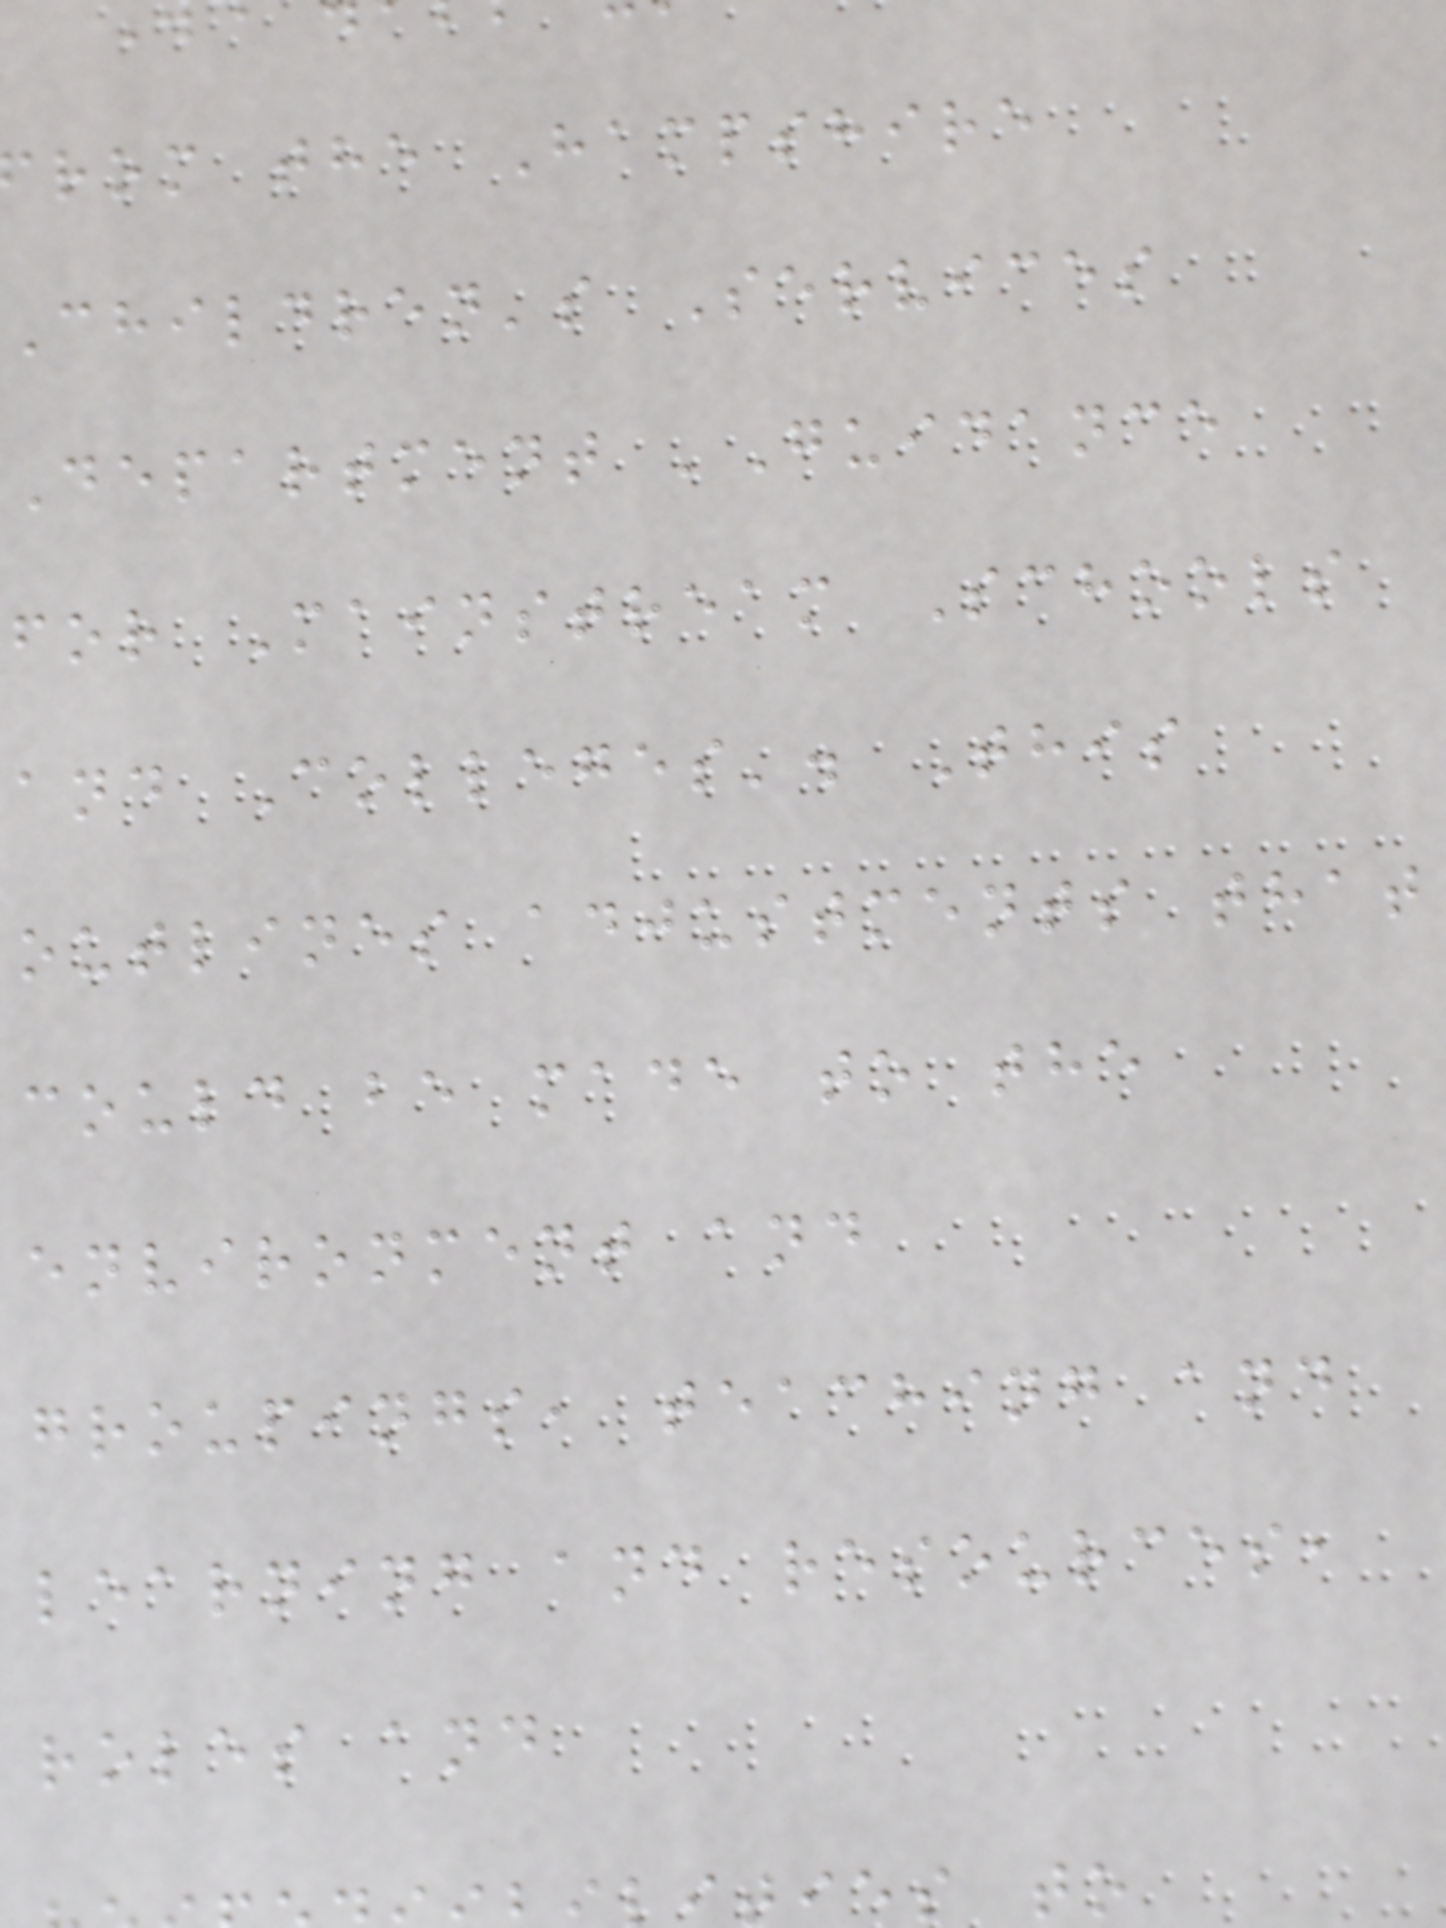rom the Hampshire
Children's Services
Department 'Guidance
for Mainstream Schools
and Colleges'. This
outlines adjustments that
could be made to the
environment and
groupings, teaching and
learning and resources,
roles and
ies to
